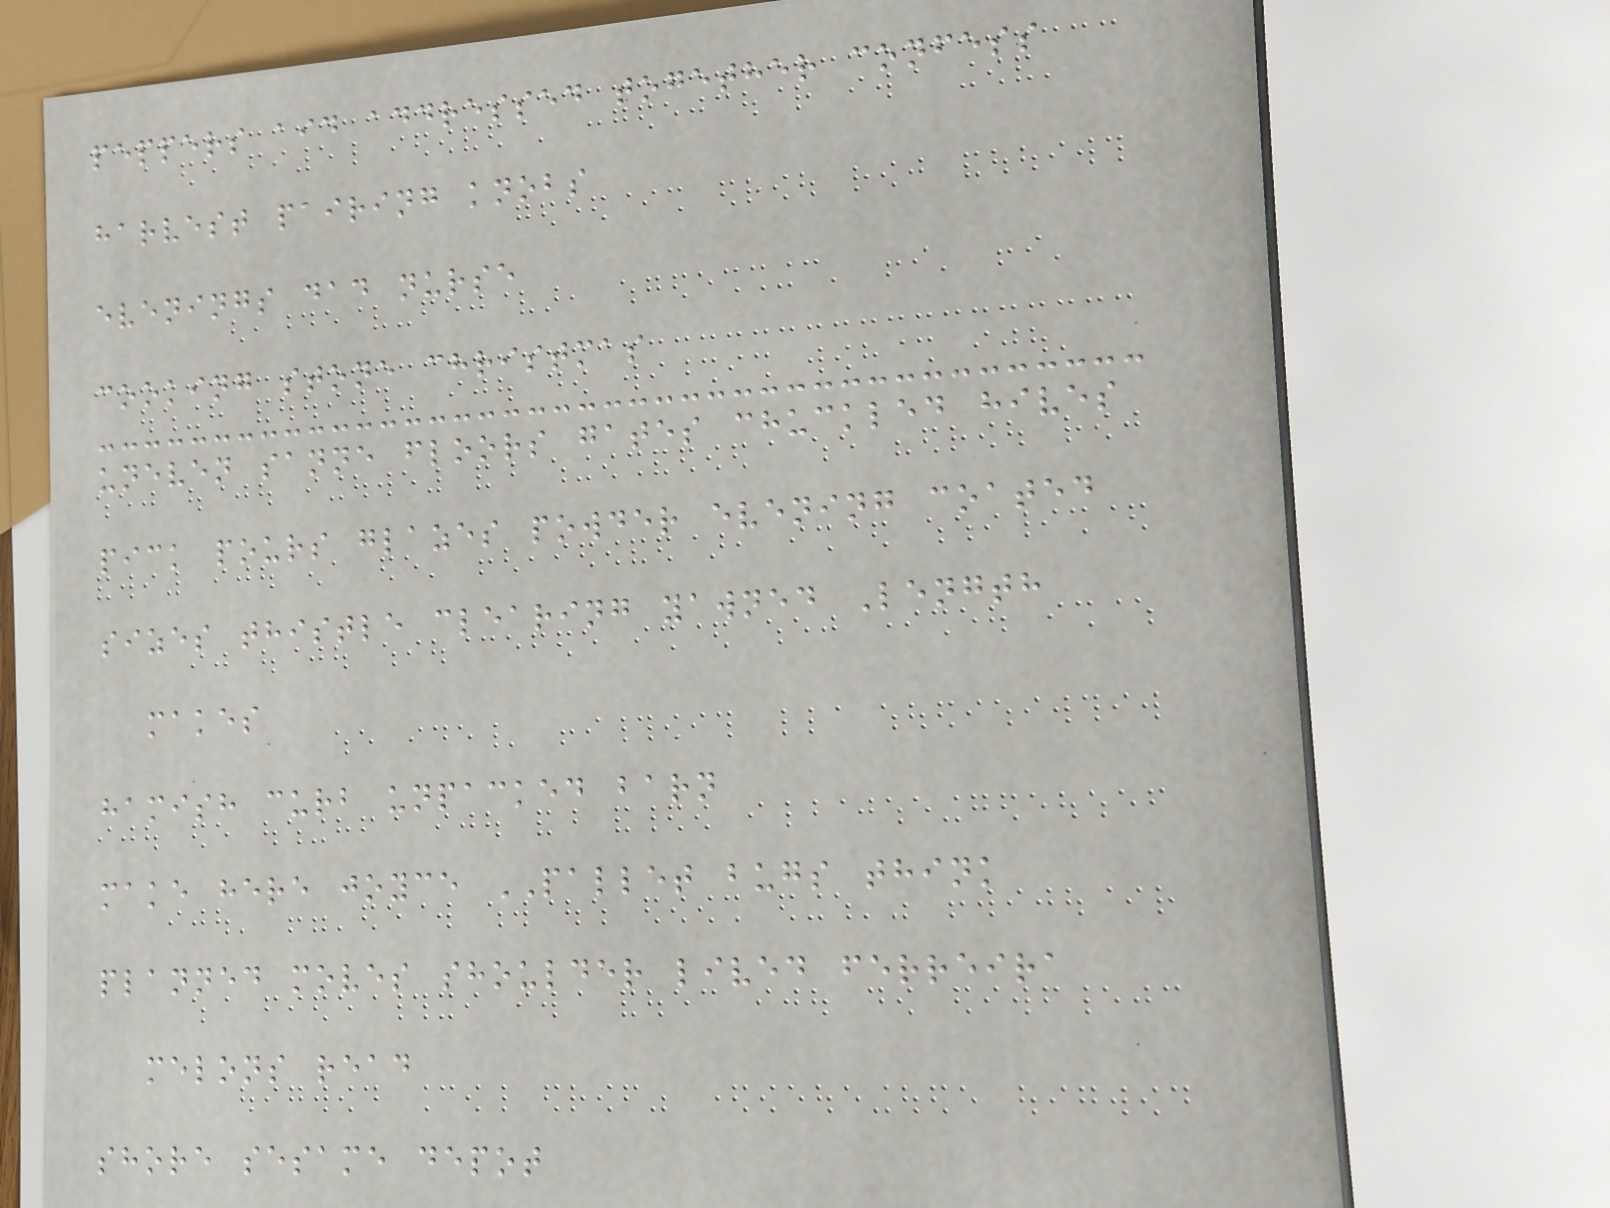peppers aid addressed together confess
harvest pairing knobs
evenings dad nurse
cooking stone christmas
uneven sanne floors gates chuckled hives
pick pours glazes powder evening coated
sizes thistle clearing yawned Length
makes
hamish curb unpacked barn
make here joyce PALLET bugs think
planned moves shoulder lived ferreira
melons read
shore sesame depot
